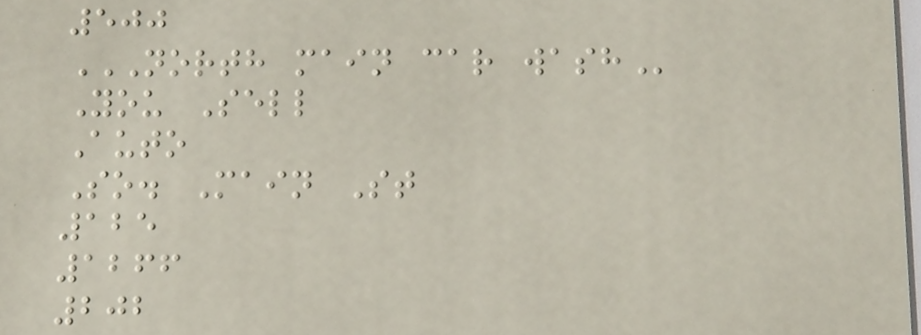500
NORTH MAIN CAR WASH
You Sell
Auto
So. Main St
125
1266
202
